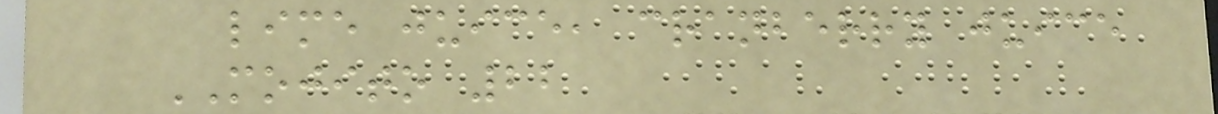lime juice, cranberry juice
MOJITO 22
